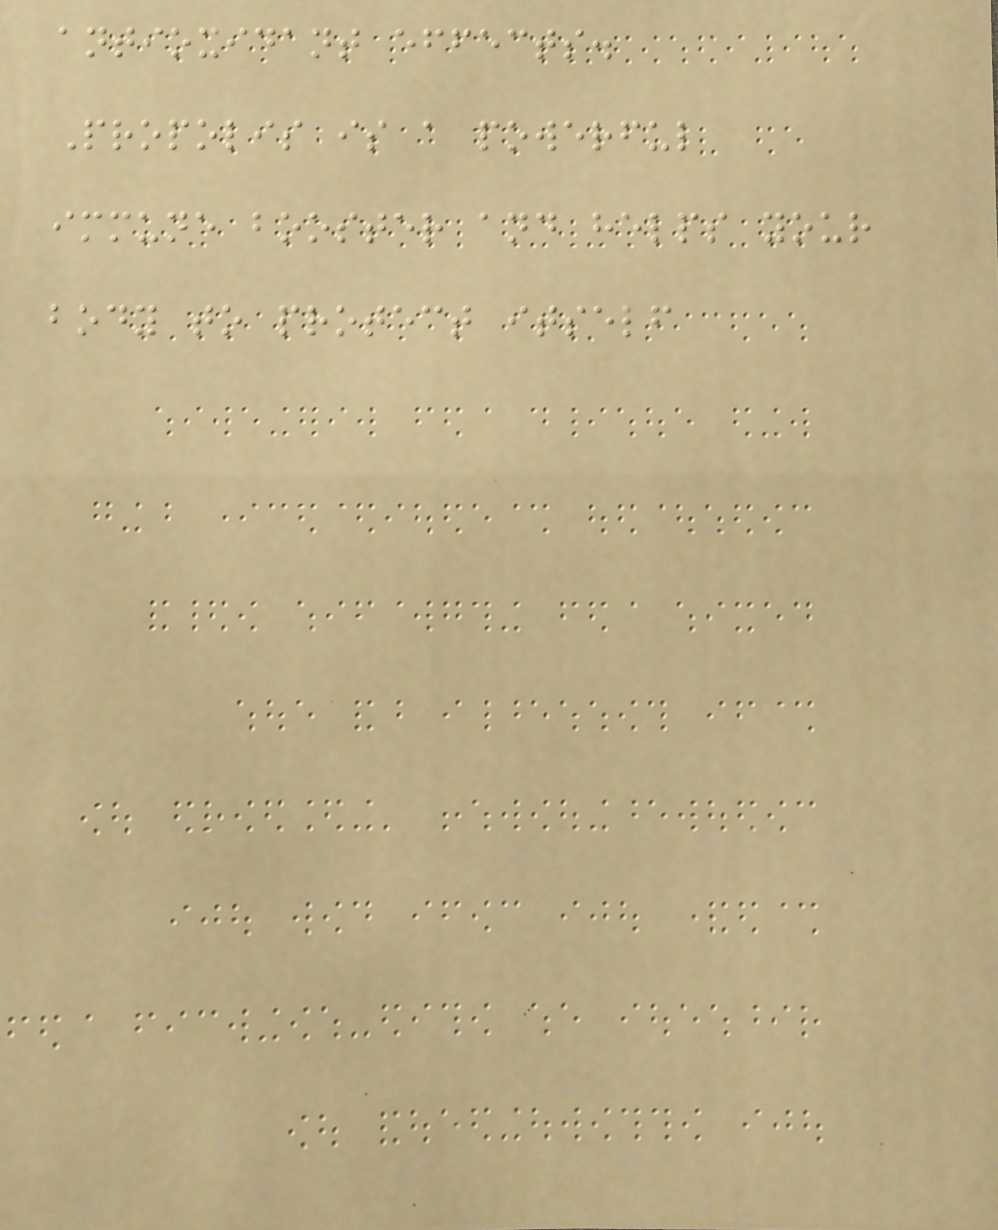antioxidant effects.
Propolis is a powerful
immune booster and helps your
body to protect itself
